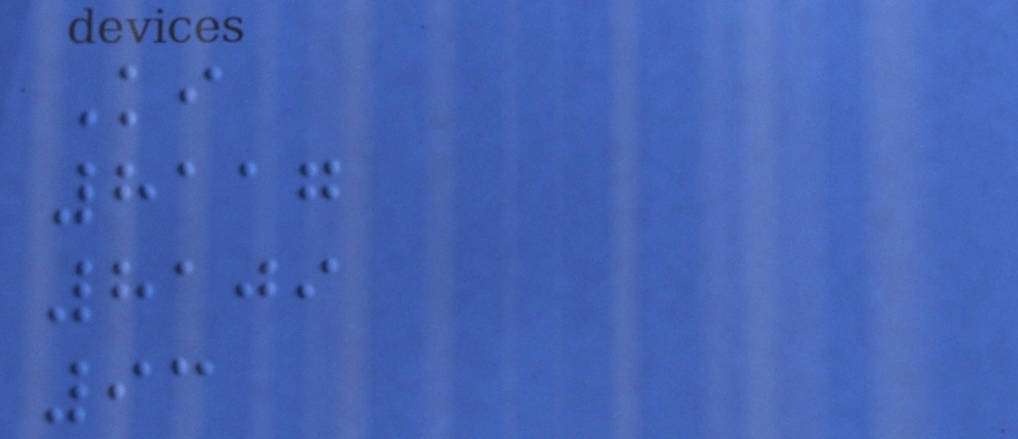Ki
8117
8109
93
